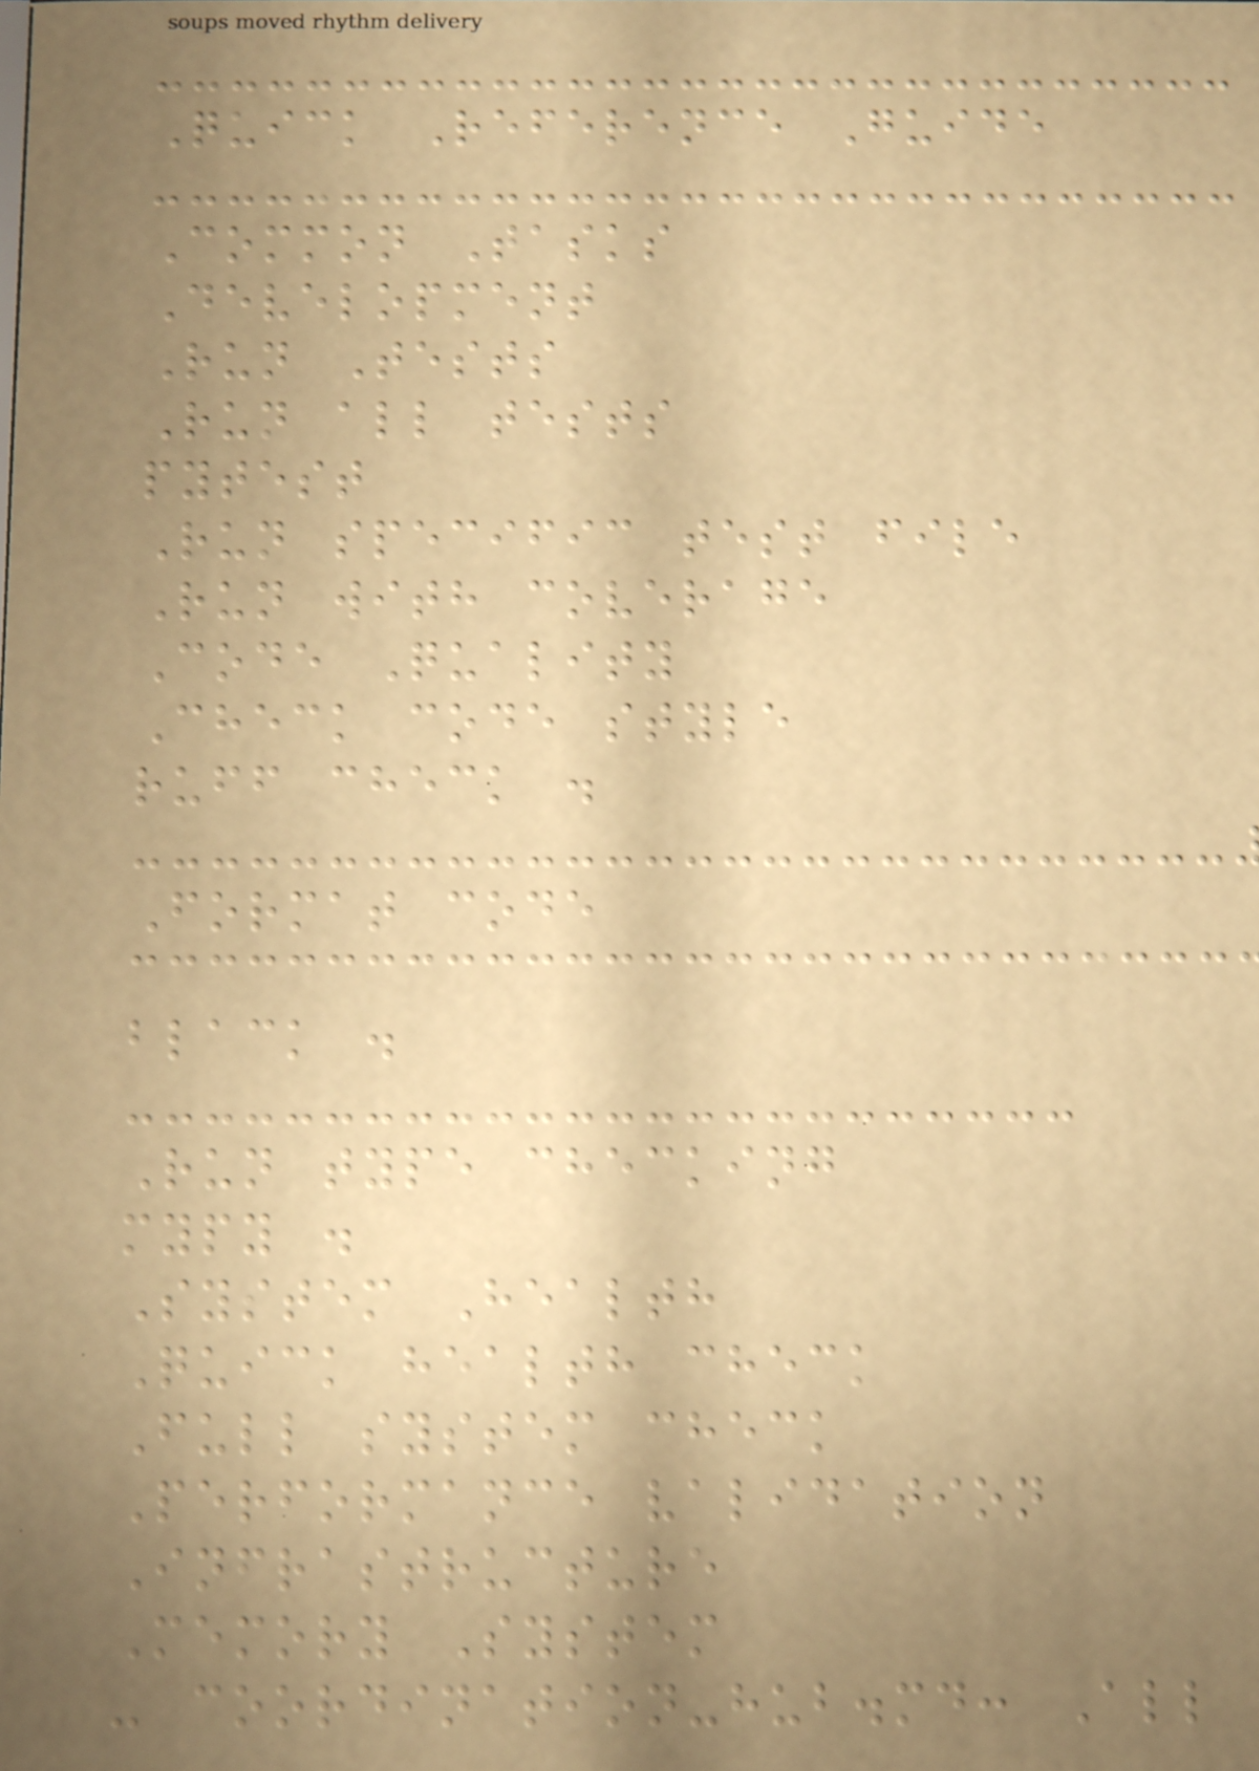Quick Reference Guide
Common Tasks
Development
Run Tests
Run all tests
pytest
Run specific test file
Run with coverage
Code Quality
Check code style
ruff check .
Format code
black .
Run type checking
mypy .
System Health
Quick health check
Full system check
Performance validation
Infrastructure
Memory System
- coordination-hub.md: All
